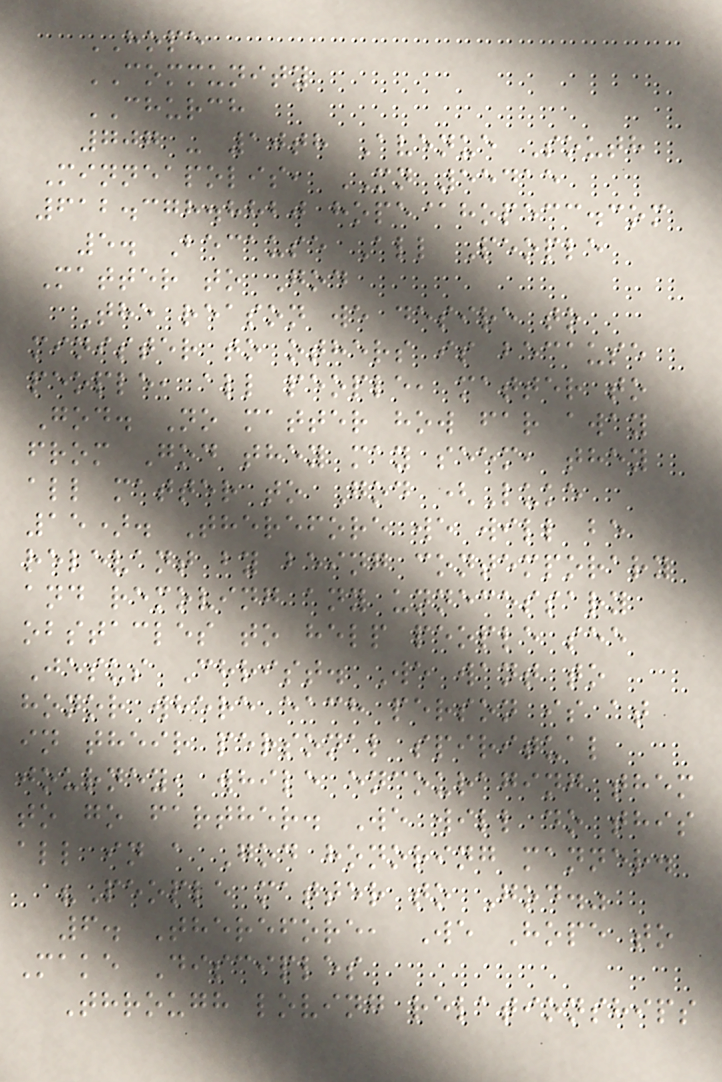HOPE
COMMUNITY
CHURCH
707 - 10th Avenue South
Minneapolis, MN 55415
612.378.8820 hope@hopecc.com
5. Because All People
Matter to God
The reason we desire to
minister to others is because
people, all people, matter to
God. No matter how far away
from God they may seem, they
all matter to God (Luke
15). Therefore we will be
relevant by being contemporary
and removing any unnecessary
obstacles to help people see
Jesus Christ. We want to
honor where each person is at
in their personal spiritual
journey, while encouraging them
to go farther. We will do this
all in a God honoring manner.
"People matter to God."
6. Therefore, We Hope to
Make Disciples
Through loving relationships
